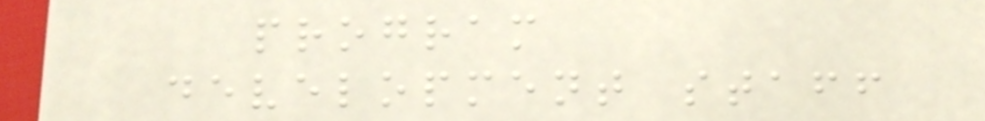program
development staff
